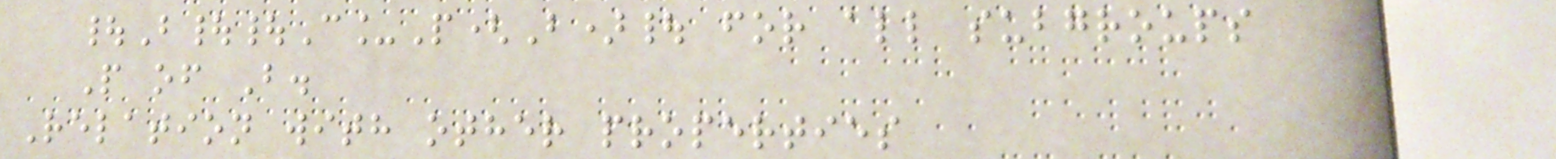|B||C_P(B)| for all subgroups
P of B.
Relation with other properties
